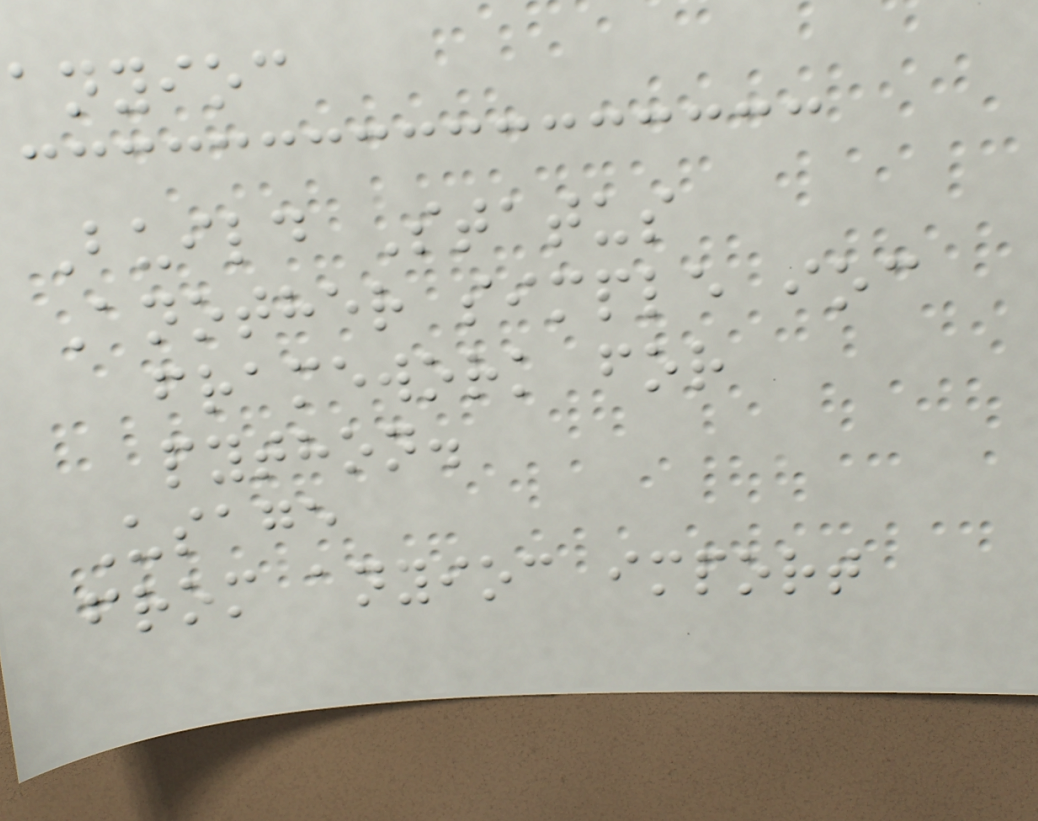anyioc
Build Status
Another simple ioc
framework for
python.
Usage
from anyioc import
